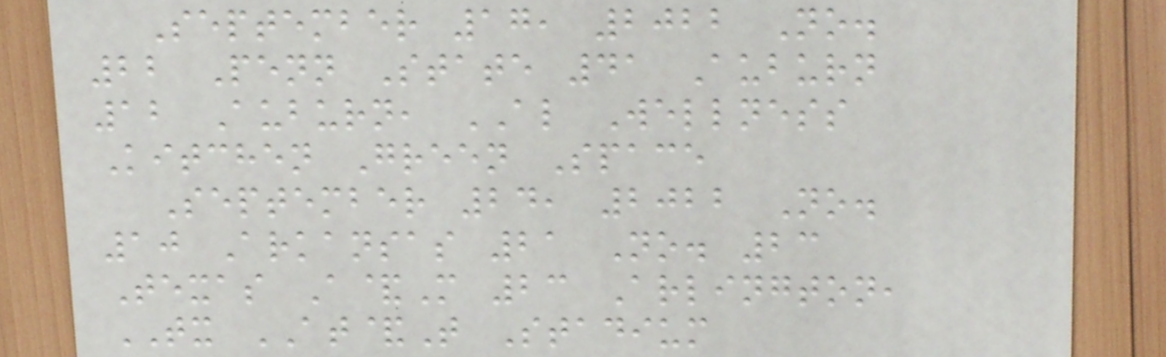September 17, 2022 No.
22 Penn State 41 Auburn
12 Auburn, AL Wellness
Kitchen Green Space
September 24, 2022 No.
10 Arkansas 21 No. 23
Texas A&M 23 Arlington,
TX AT&T Stadium
